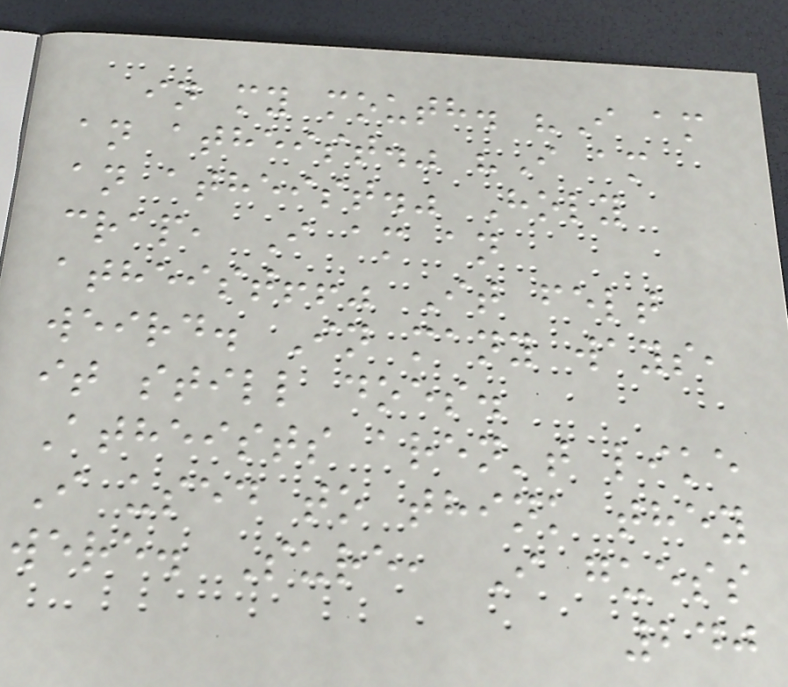in my mouth. "I am
an atheist." "I am
an atheist." Holy
crap, I am an
atheist!!" It felt
weird. In many ways,
it still does.
Atheists aren't like
I used to think they
were. Sure, I guess
240
